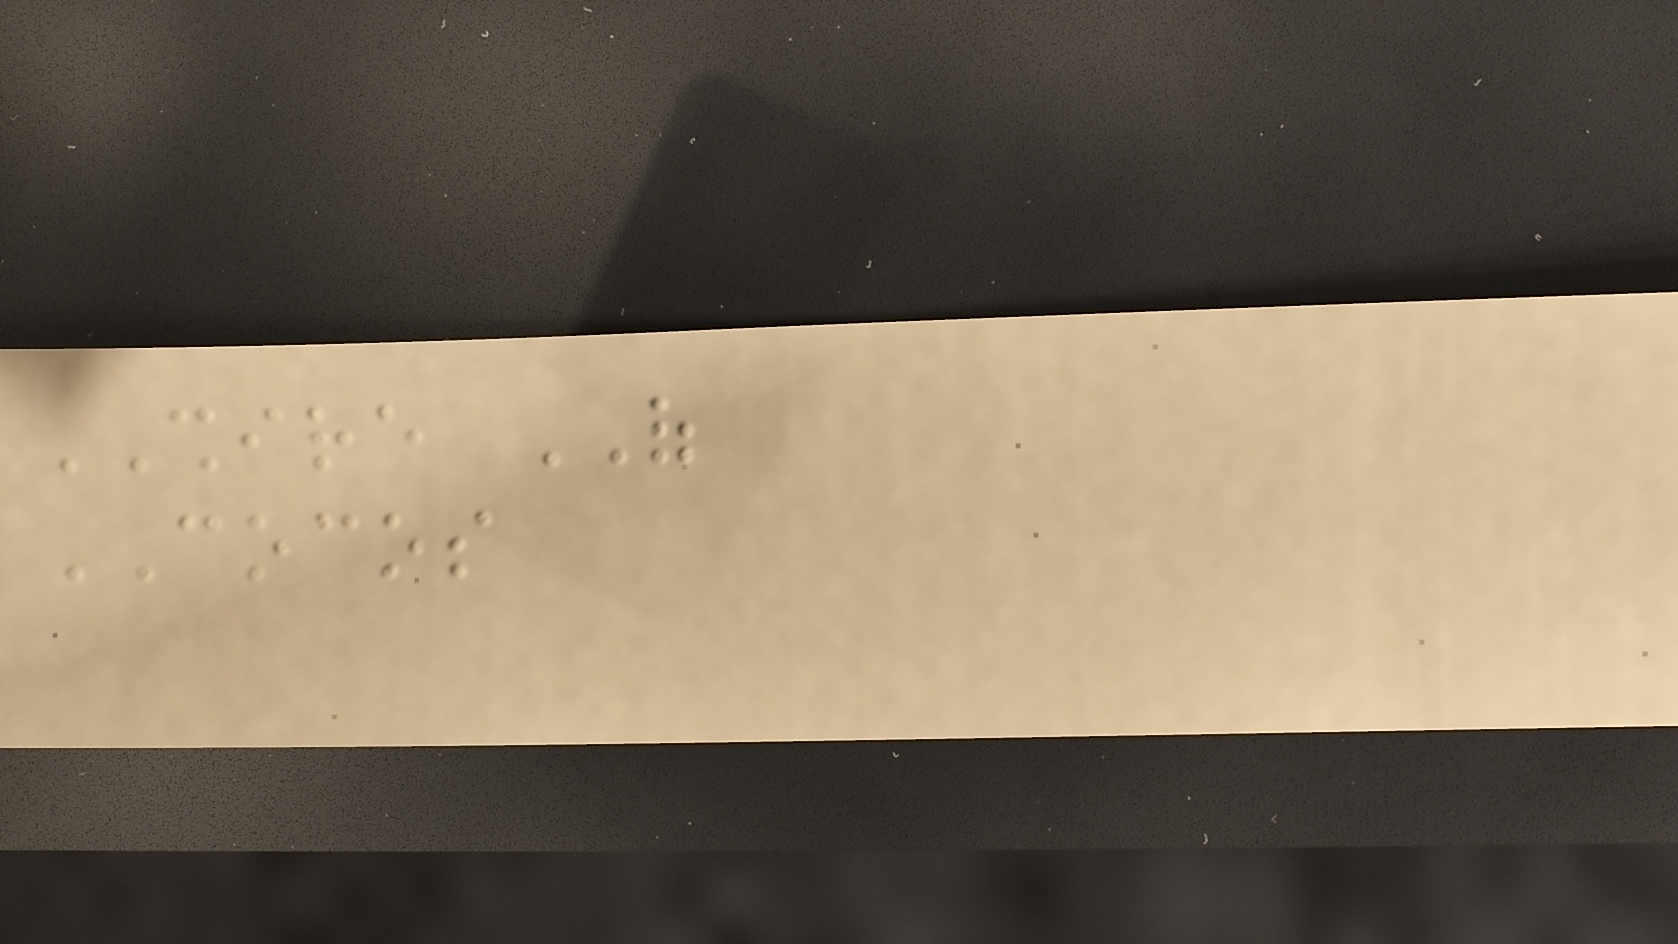SHIRE OF
COCOS
